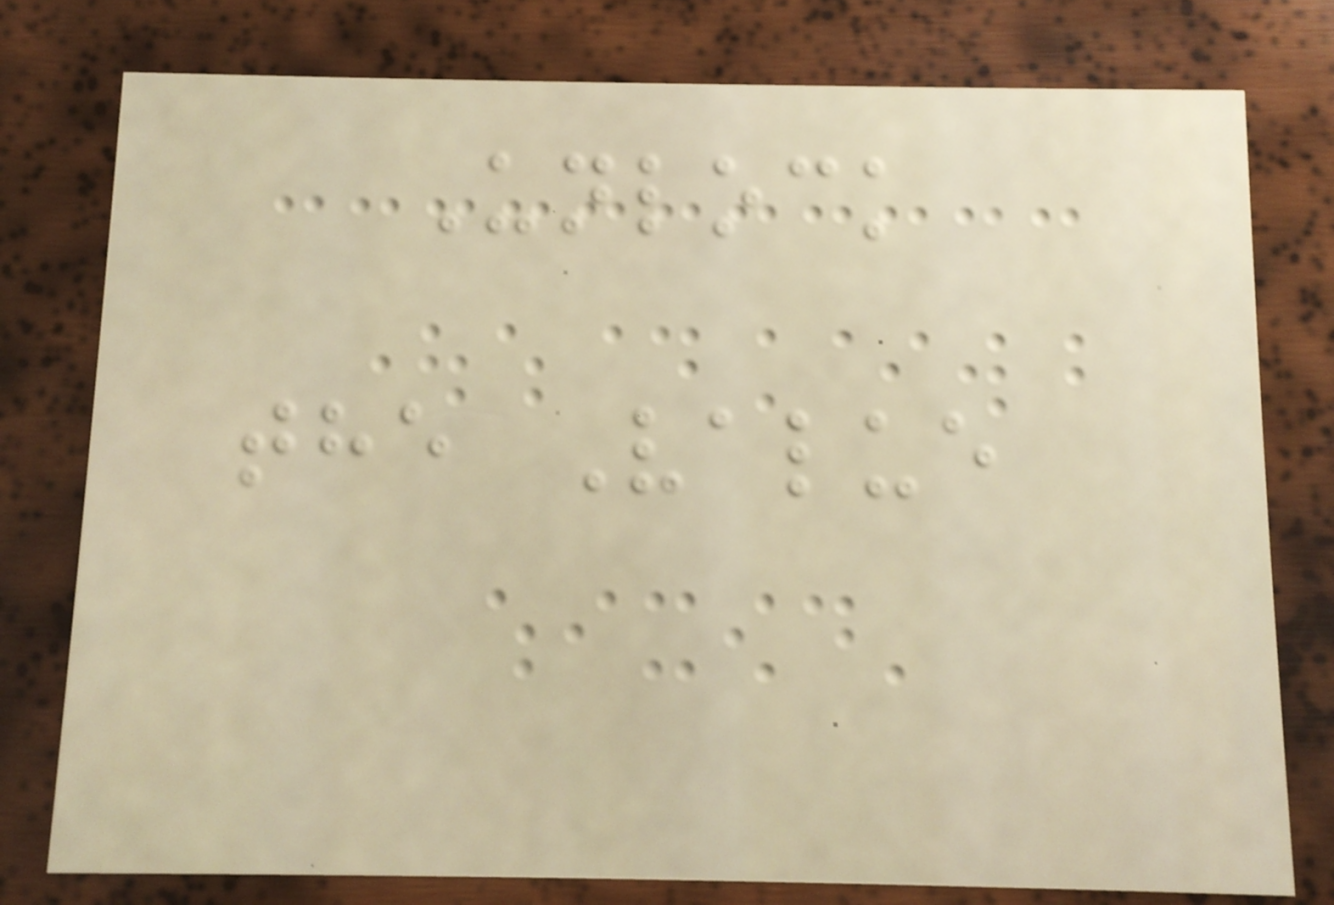Unlock
the Value
